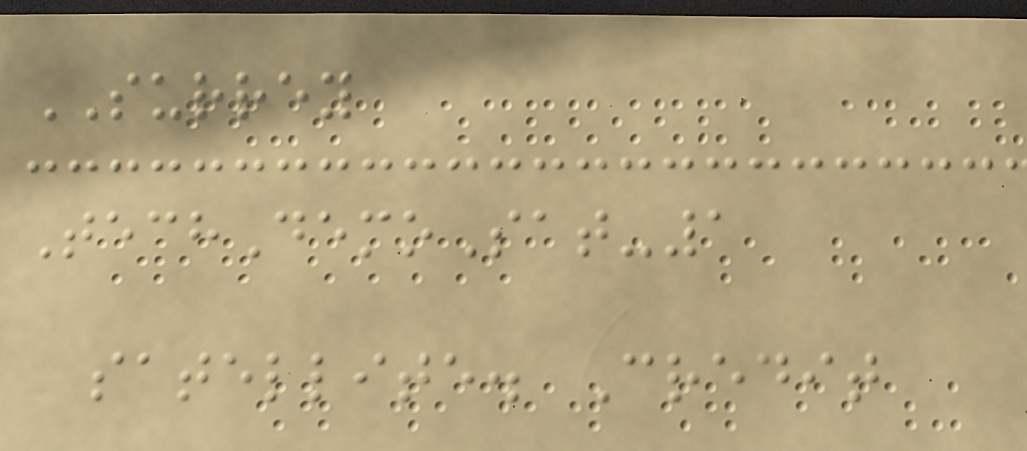SURREY
TechDemoSat-1
satellite. Credit
